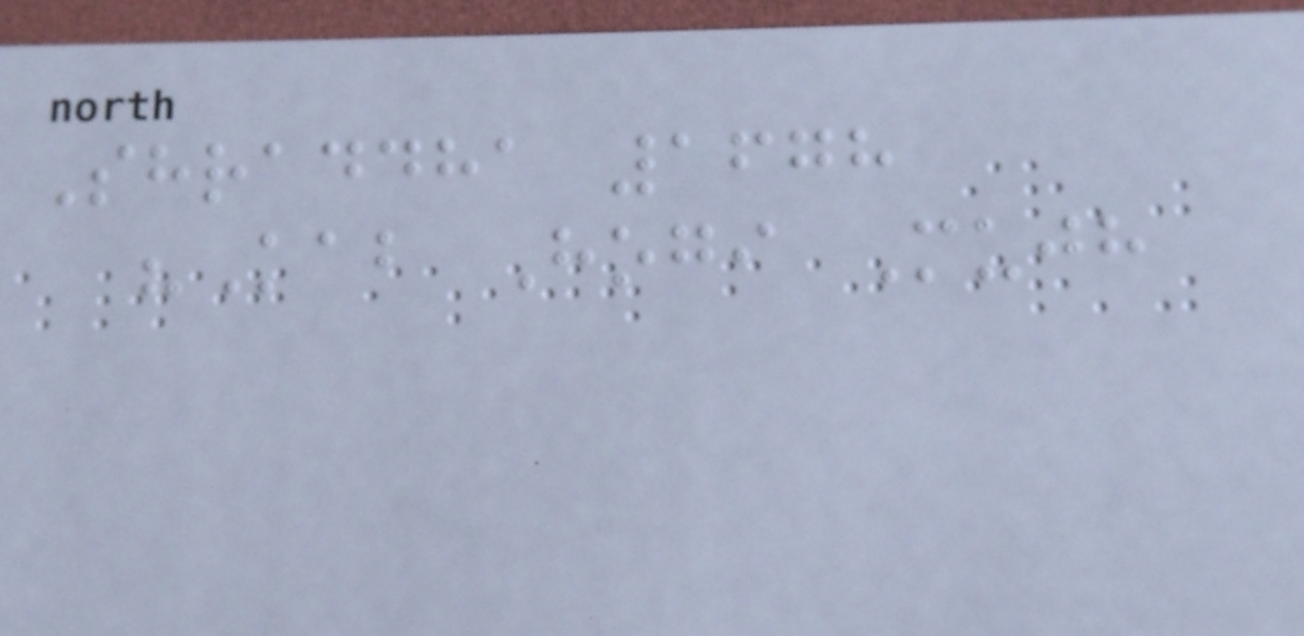Shraddha 1678
"Kab Hogi Mujh
